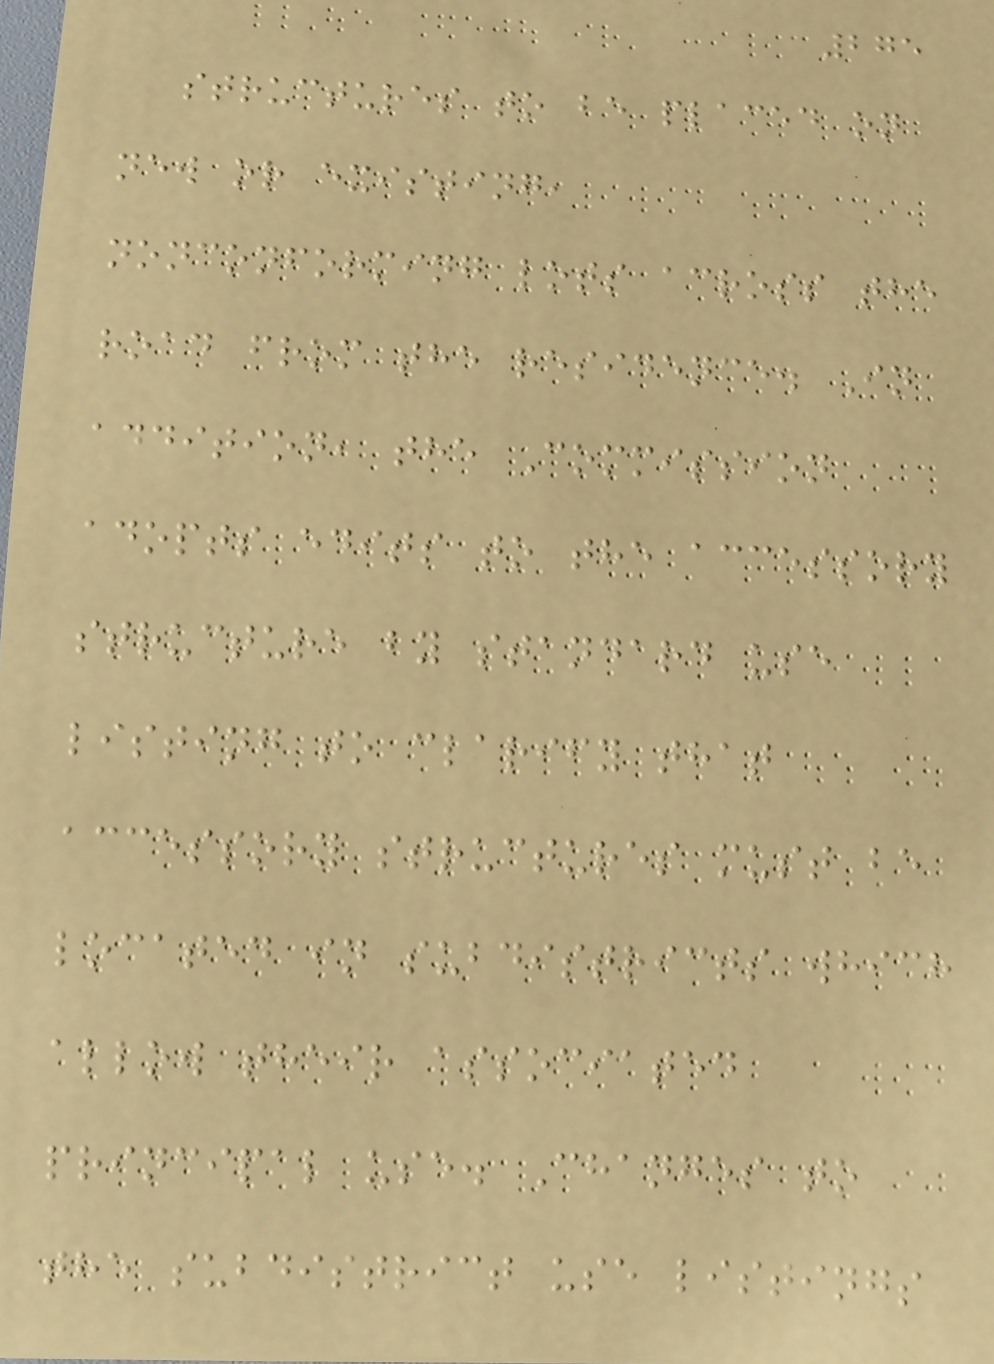275
structures to be placed on
new or existing,
nonconforming lots across the
road from the residence. In
addition, the Commission
adopts edits to the accessory
structure by standard use
listing to clarify that
accessory structures must be
located in subdistricts which
allow their associated
principal use. Changes to
the subdistrict use listings
